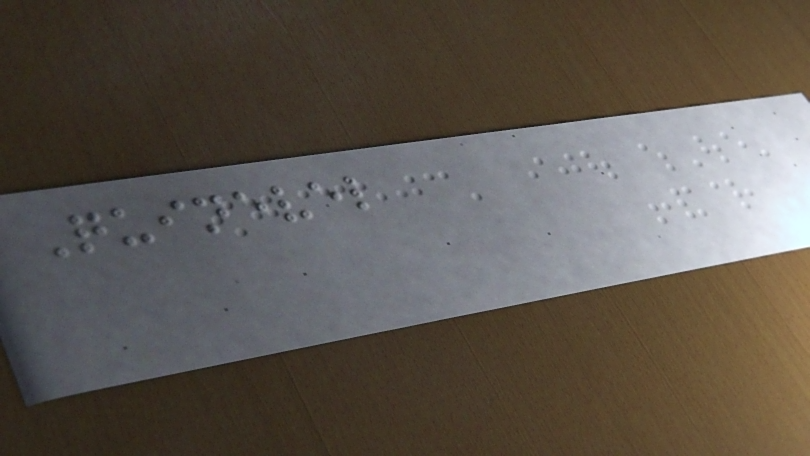Quinevel
